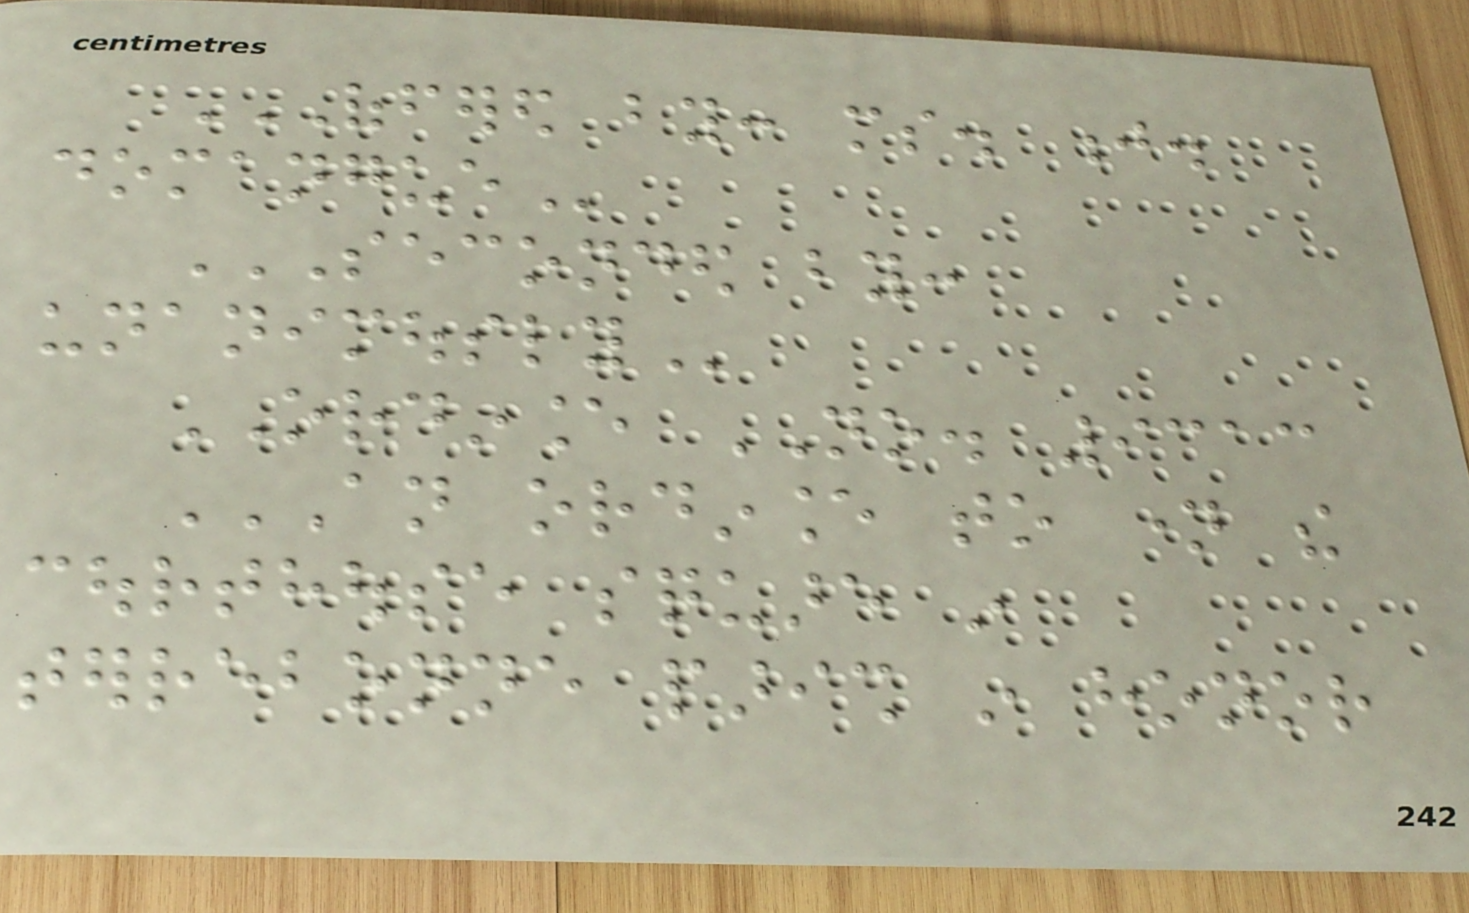OFFERED BY: MS. J.
DOMANGUE
SECONDED BY:
UNANIMOUSLY
ORDINANCE NO. 9313
AN ORDINANCE TO NAME THE
COURTHOUSE SQUARE IN
TERREBONNE PARISH IN HONOR
